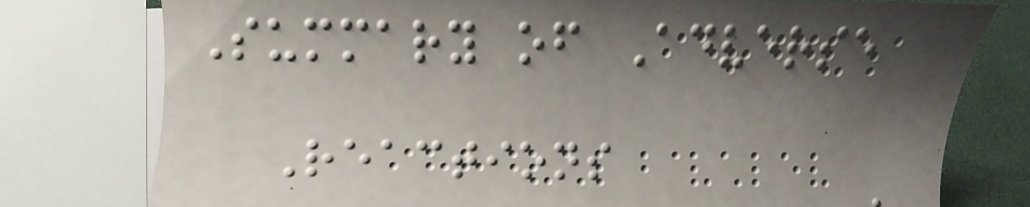Summary of Adverse
Reactions
